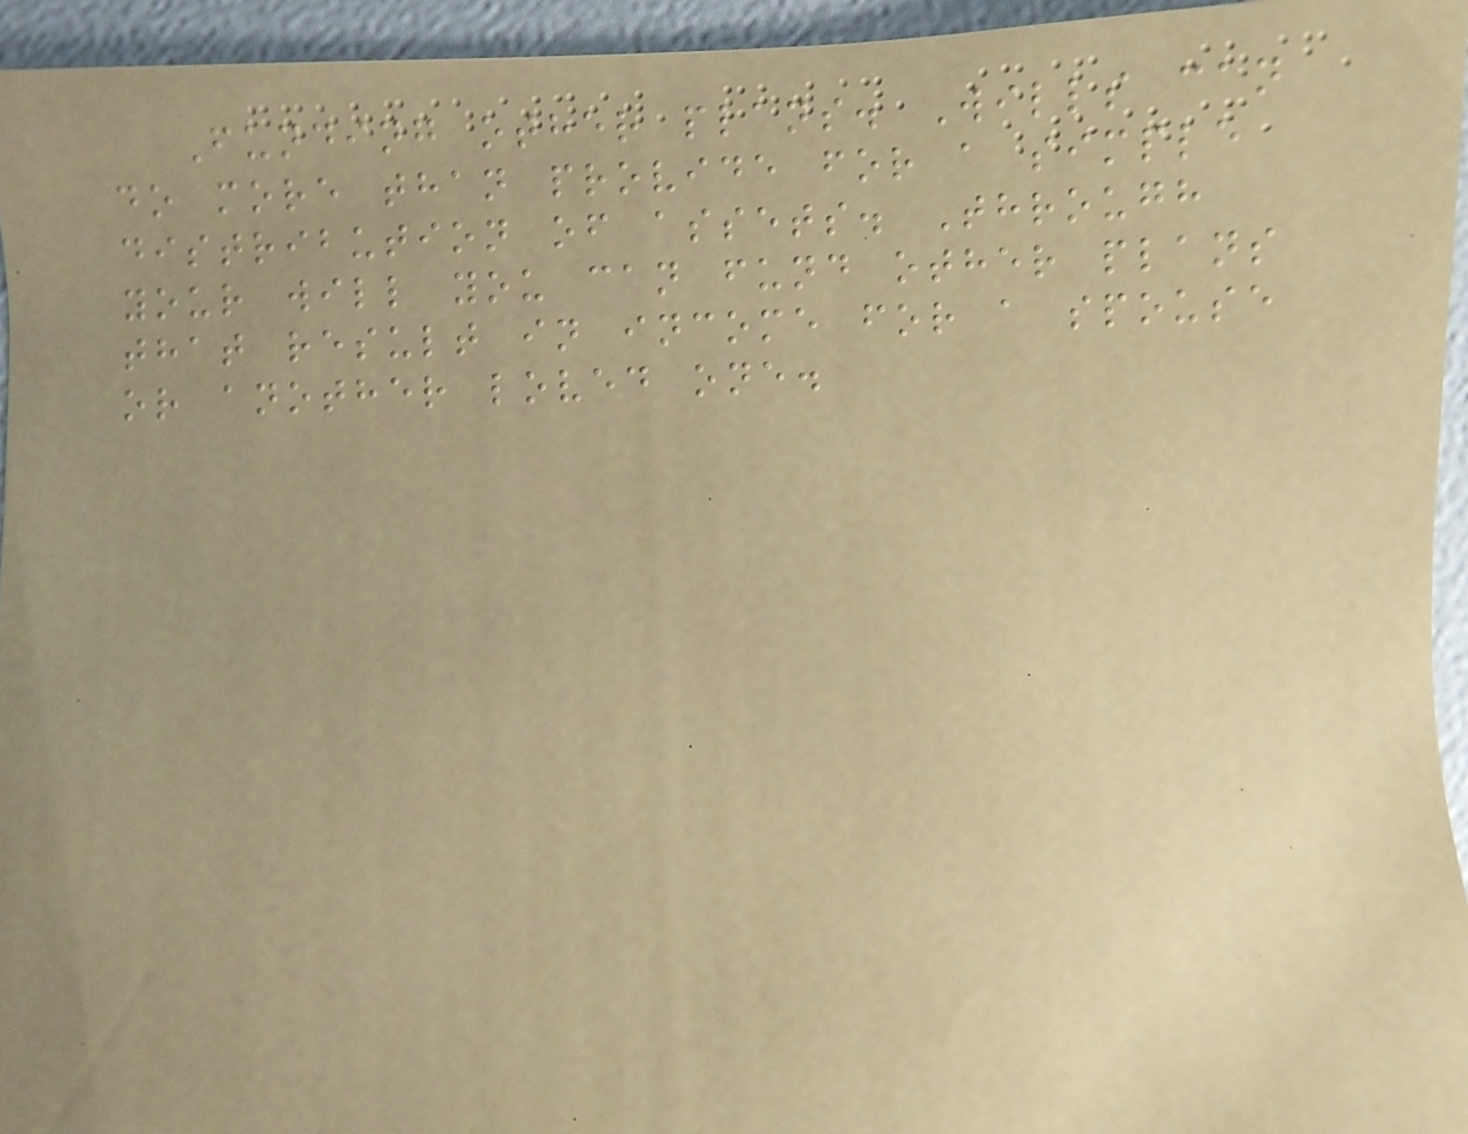Funding other plans. Wills can
do more than provide for a simple
distribution of assets. Through
your will you can fund other plans
that result in income for a spouse
or another loved one.
